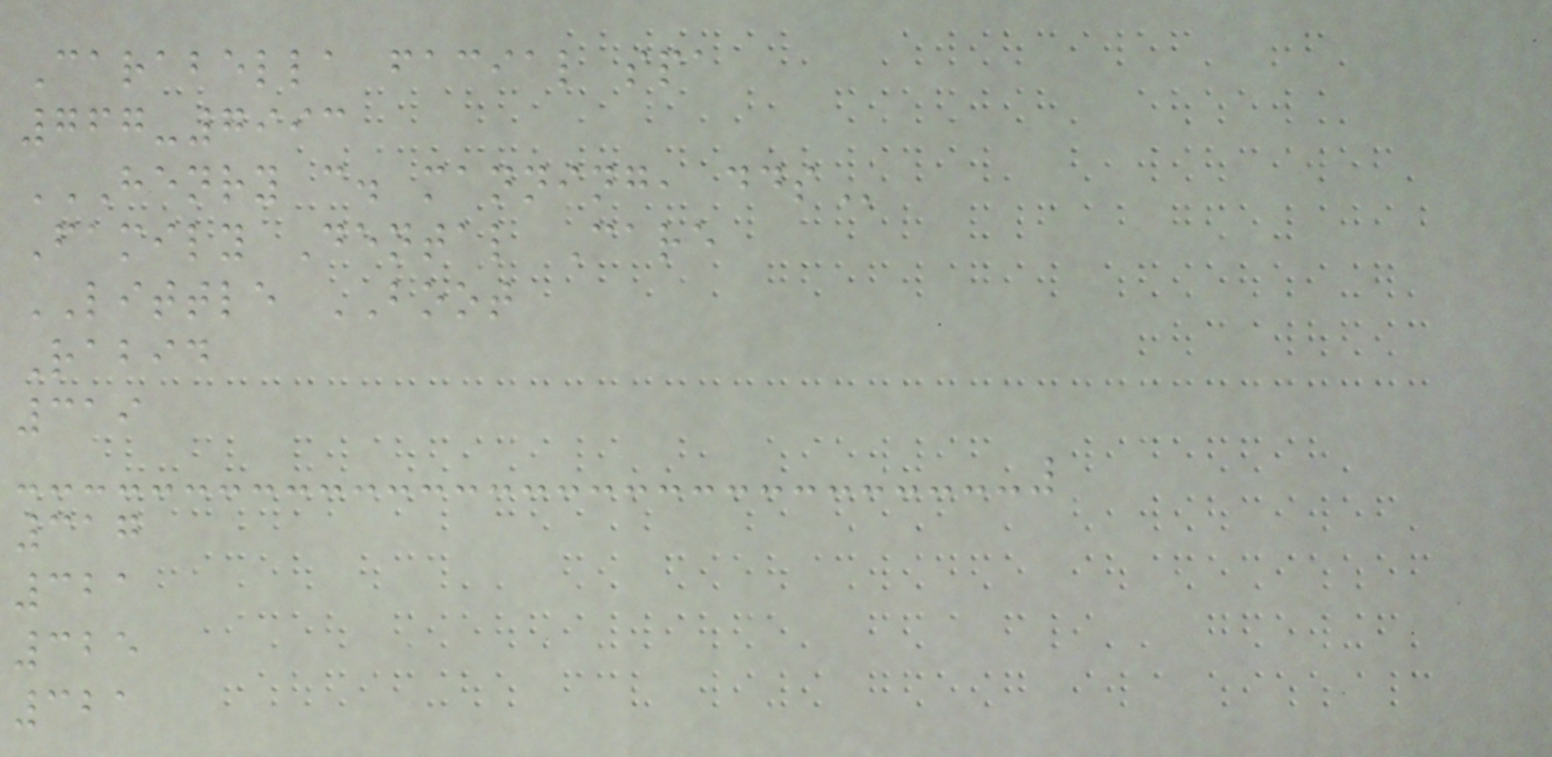Carabella facial spa
767-7993
HENRY C. MANNING, DDS
Family Dental Care
LITTLE BOOT
Rabid
319
317
321
325
321
